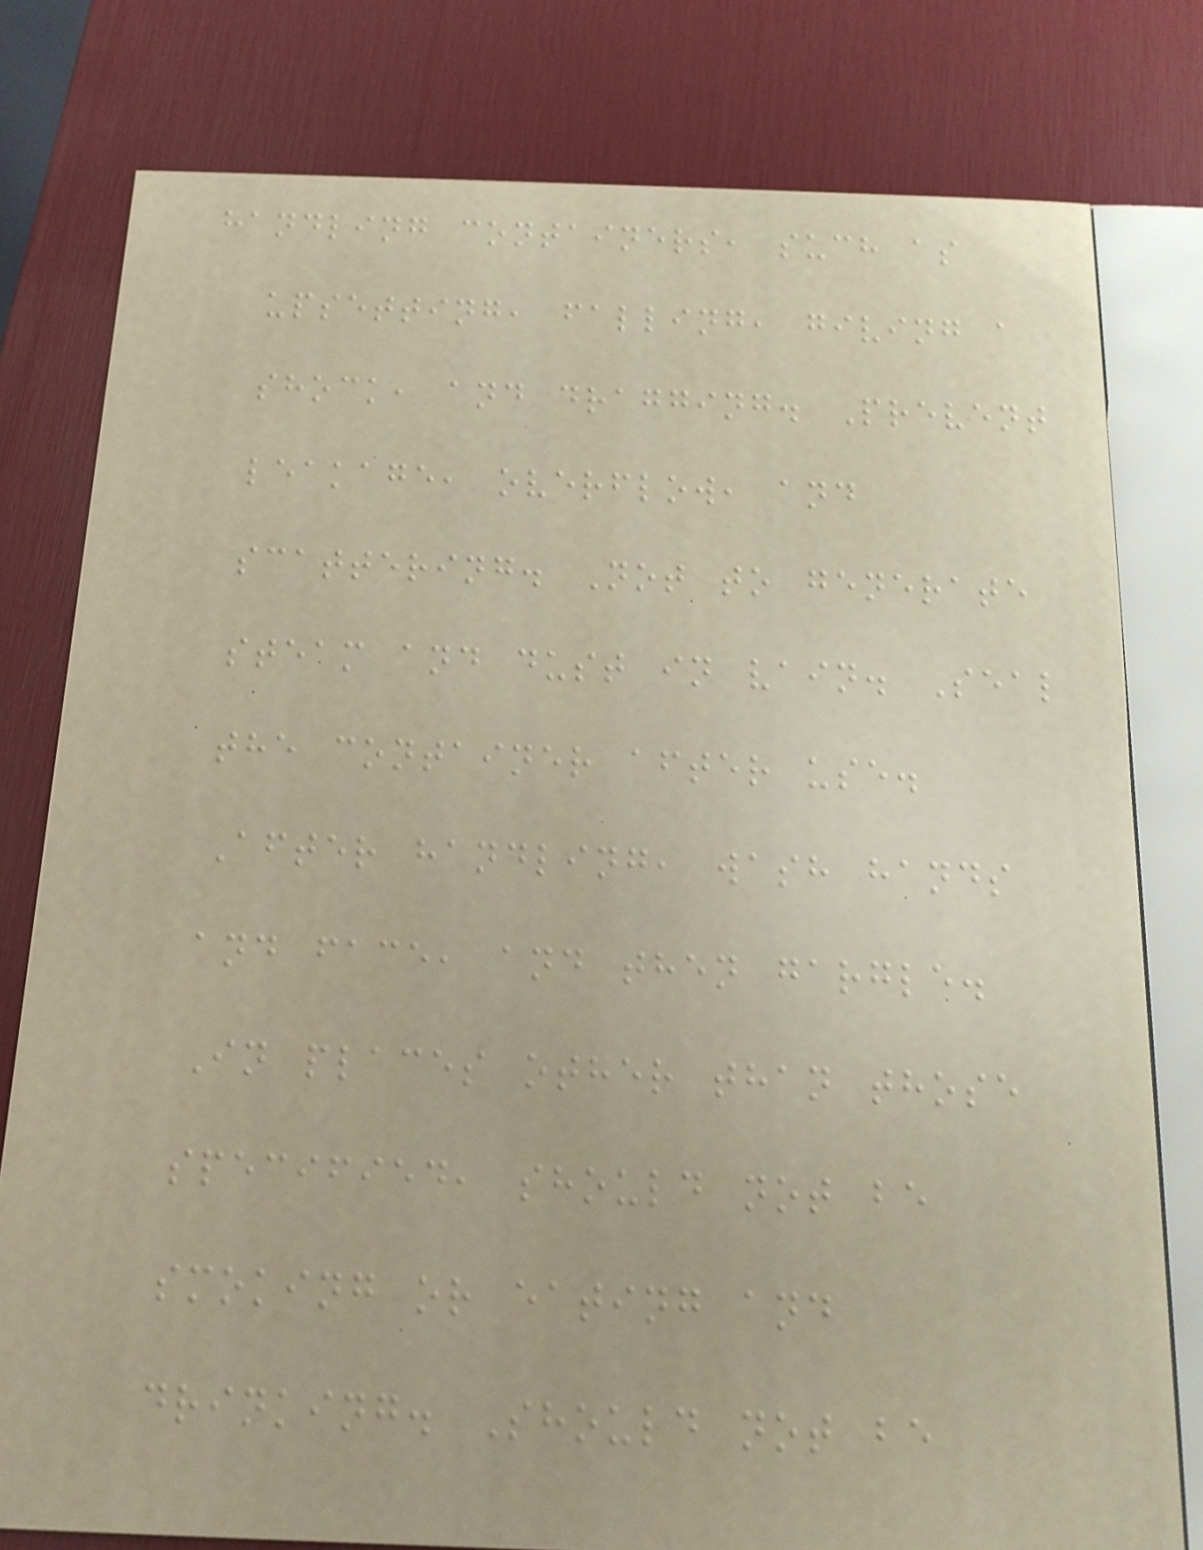handling containers, such as
upsetting, falling, giving a
shock, and dragging. Prevent
leakage, overflow, and
scattering. Not to generate
steam and dust in vain. Seal
the container after use.
After handling, wash hands
and face, and then gargle.
In places other than those
specified, should not be
smoking or eating and
drinking. Should not be
